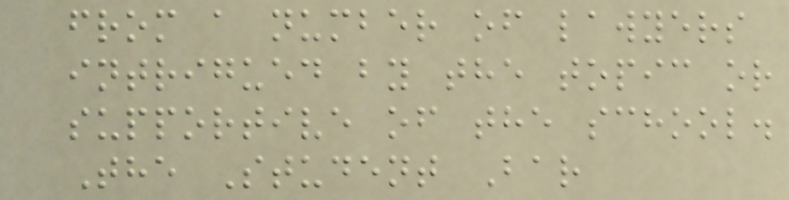from a number of lawyers
intrigued by the topic or
supportive of the school.
The Student Bar
